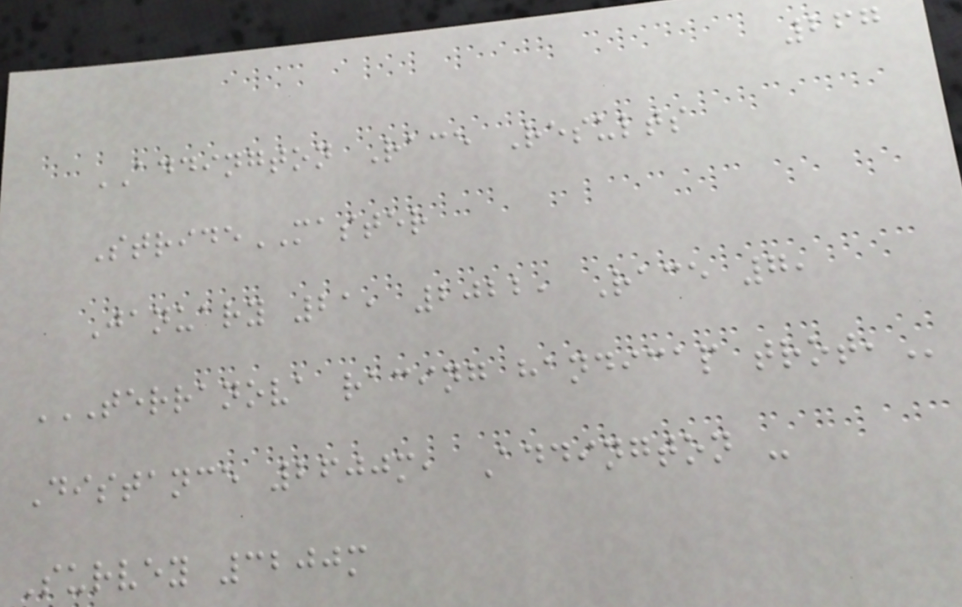267
ADDINGTON Race Results
StrideMASTER
January 21, 2022, Race 7,
TERRANOVA RACING HANDICAP TROT,
Distance 2600m, Addington -
Survey 3200m
